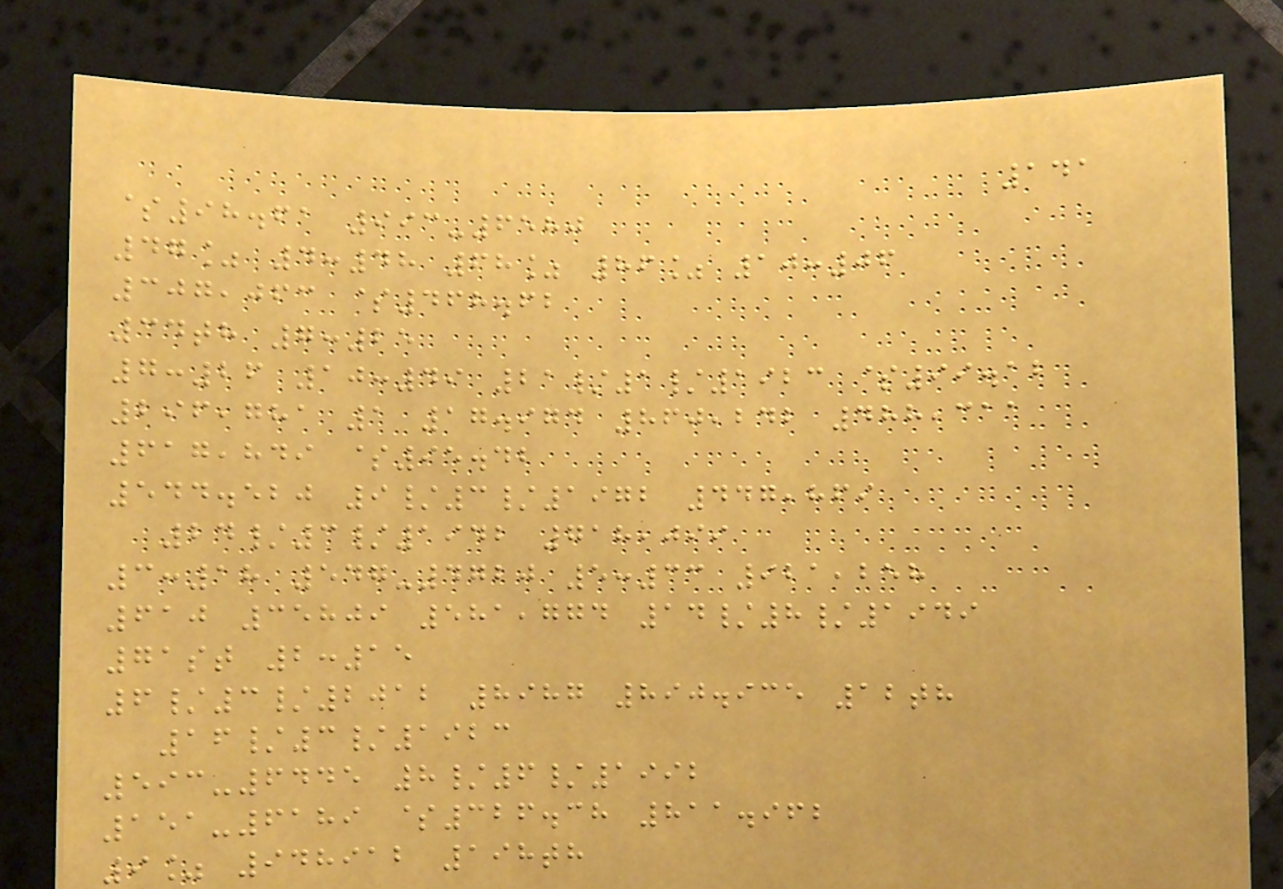141
$98.61 993-6580
47% 4:48 68% 86% 10:06
307,063 $468.62
34th 7:25
7:26 10:49 21/1/1923 $99.12
296,781 1 17.974 860,242 488,311
617,849 $95.42
544.520 9/3/1972 447,869
24/3/1942 718,099
3:18 547-4720 5:33 921,258
610 35809 581,774 14/8/1949
71st 2:15
6/3/2012 8987 890.935 12th
16/3/1923
593-6445 8/6/1992
151-6189 $326.38 811.962
9% 948912 198th
